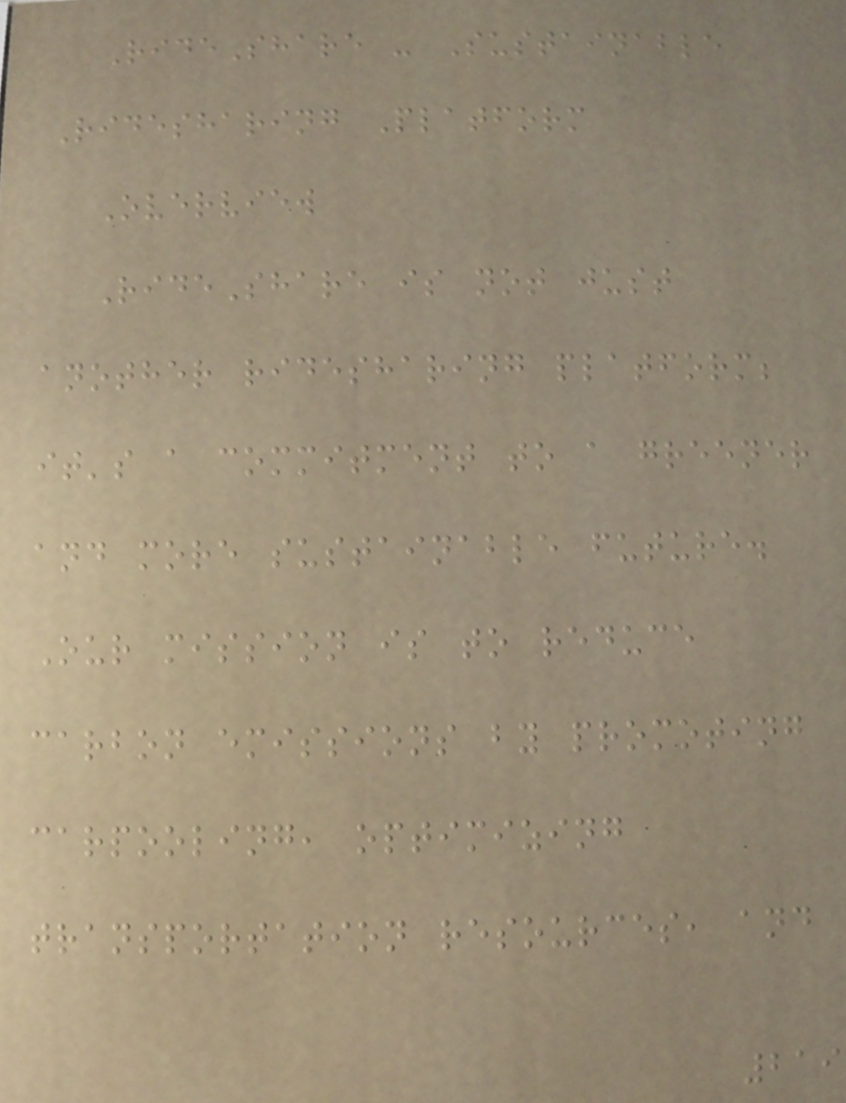RideShare - Sustainable
Ridesharing Platform
Overview
RideShare is not just
another ridesharing platform;
it's a commitment to a greener
and more sustainable future.
Our mission is to reduce
carbon emissions by promoting
carpooling, optimizing
transportation resources, and
219
